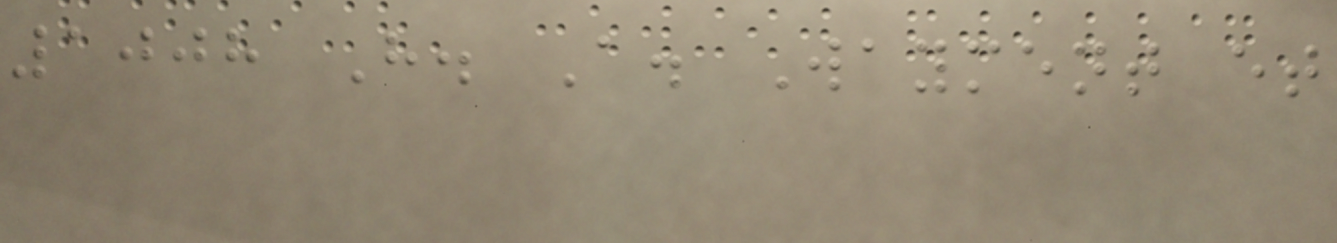1008 H. A. Wayment et
